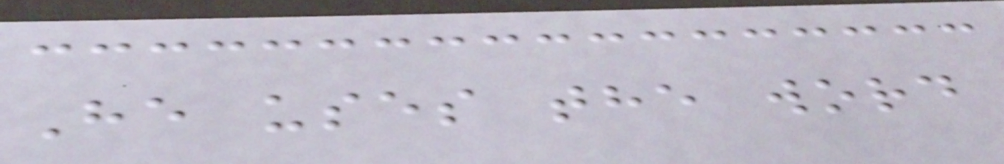He uses the word
